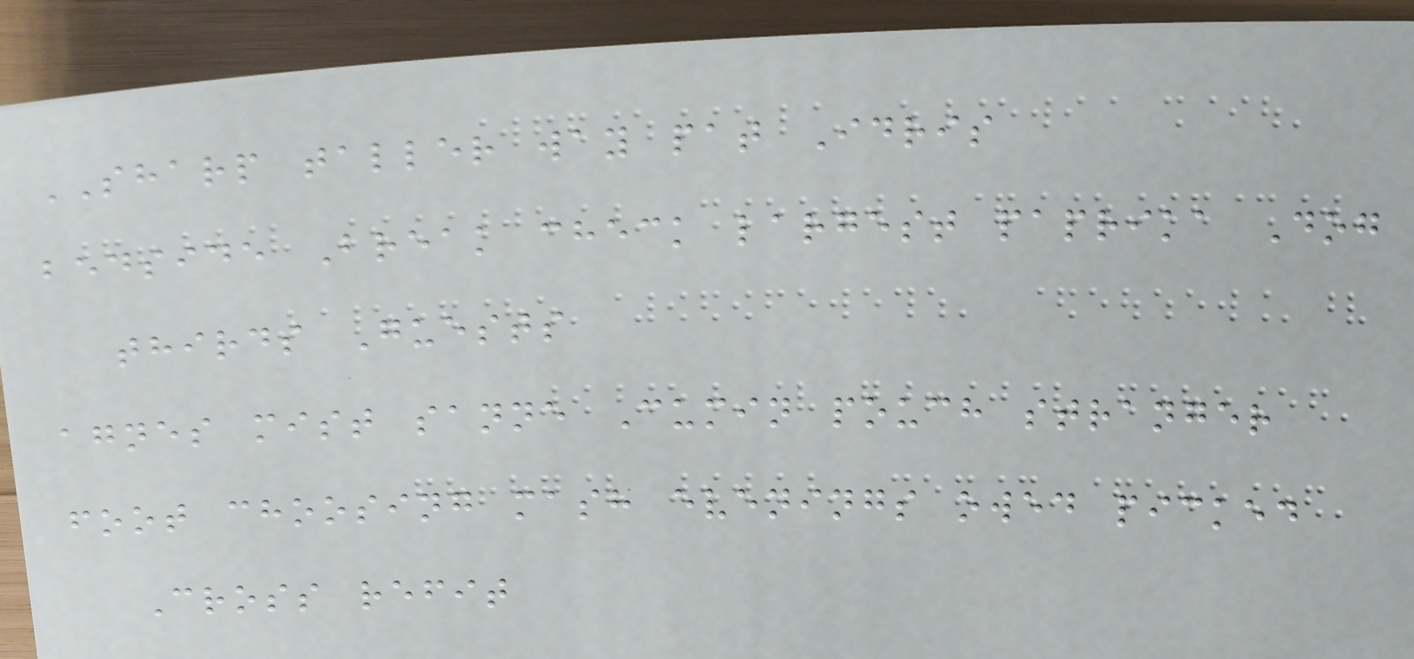SHARP taller way pat Idris
bedside Break check largest paprika Dog
thirds Guests
agnes mist sanne Cumin pouch stranger
foot choosing mash evenings owed picked
Cross refit
